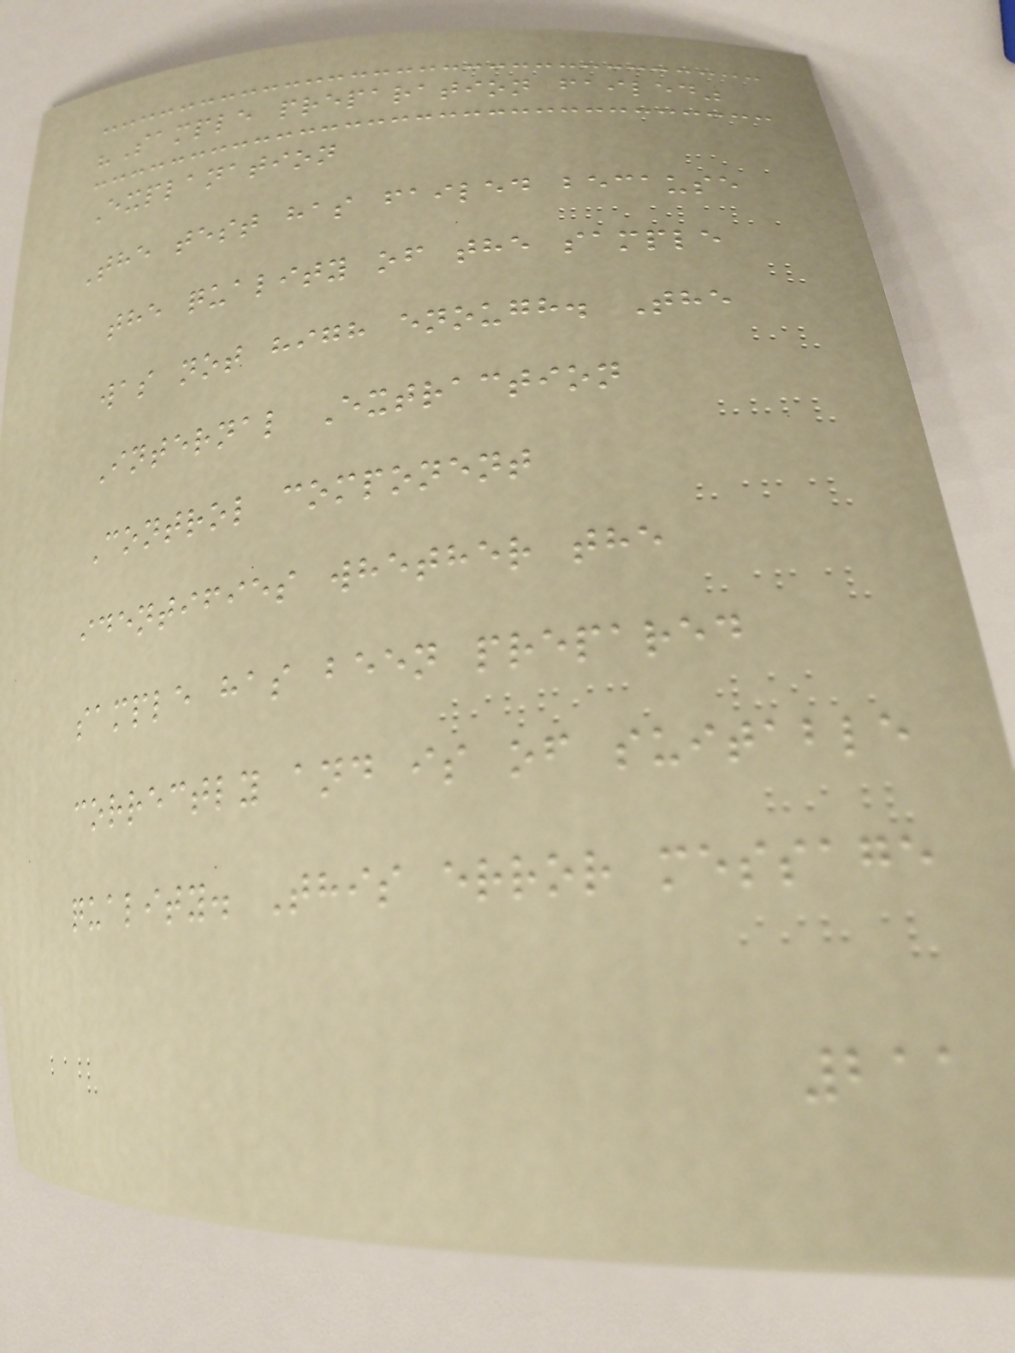"Sample preparation failed"
Explanation
The test has failed because
the quality of the sample
was not high enough. The
Internal Extraction
Control component
identifies whether the
sample has been prepared
correctly and is of suitable
quality. This error message
211
